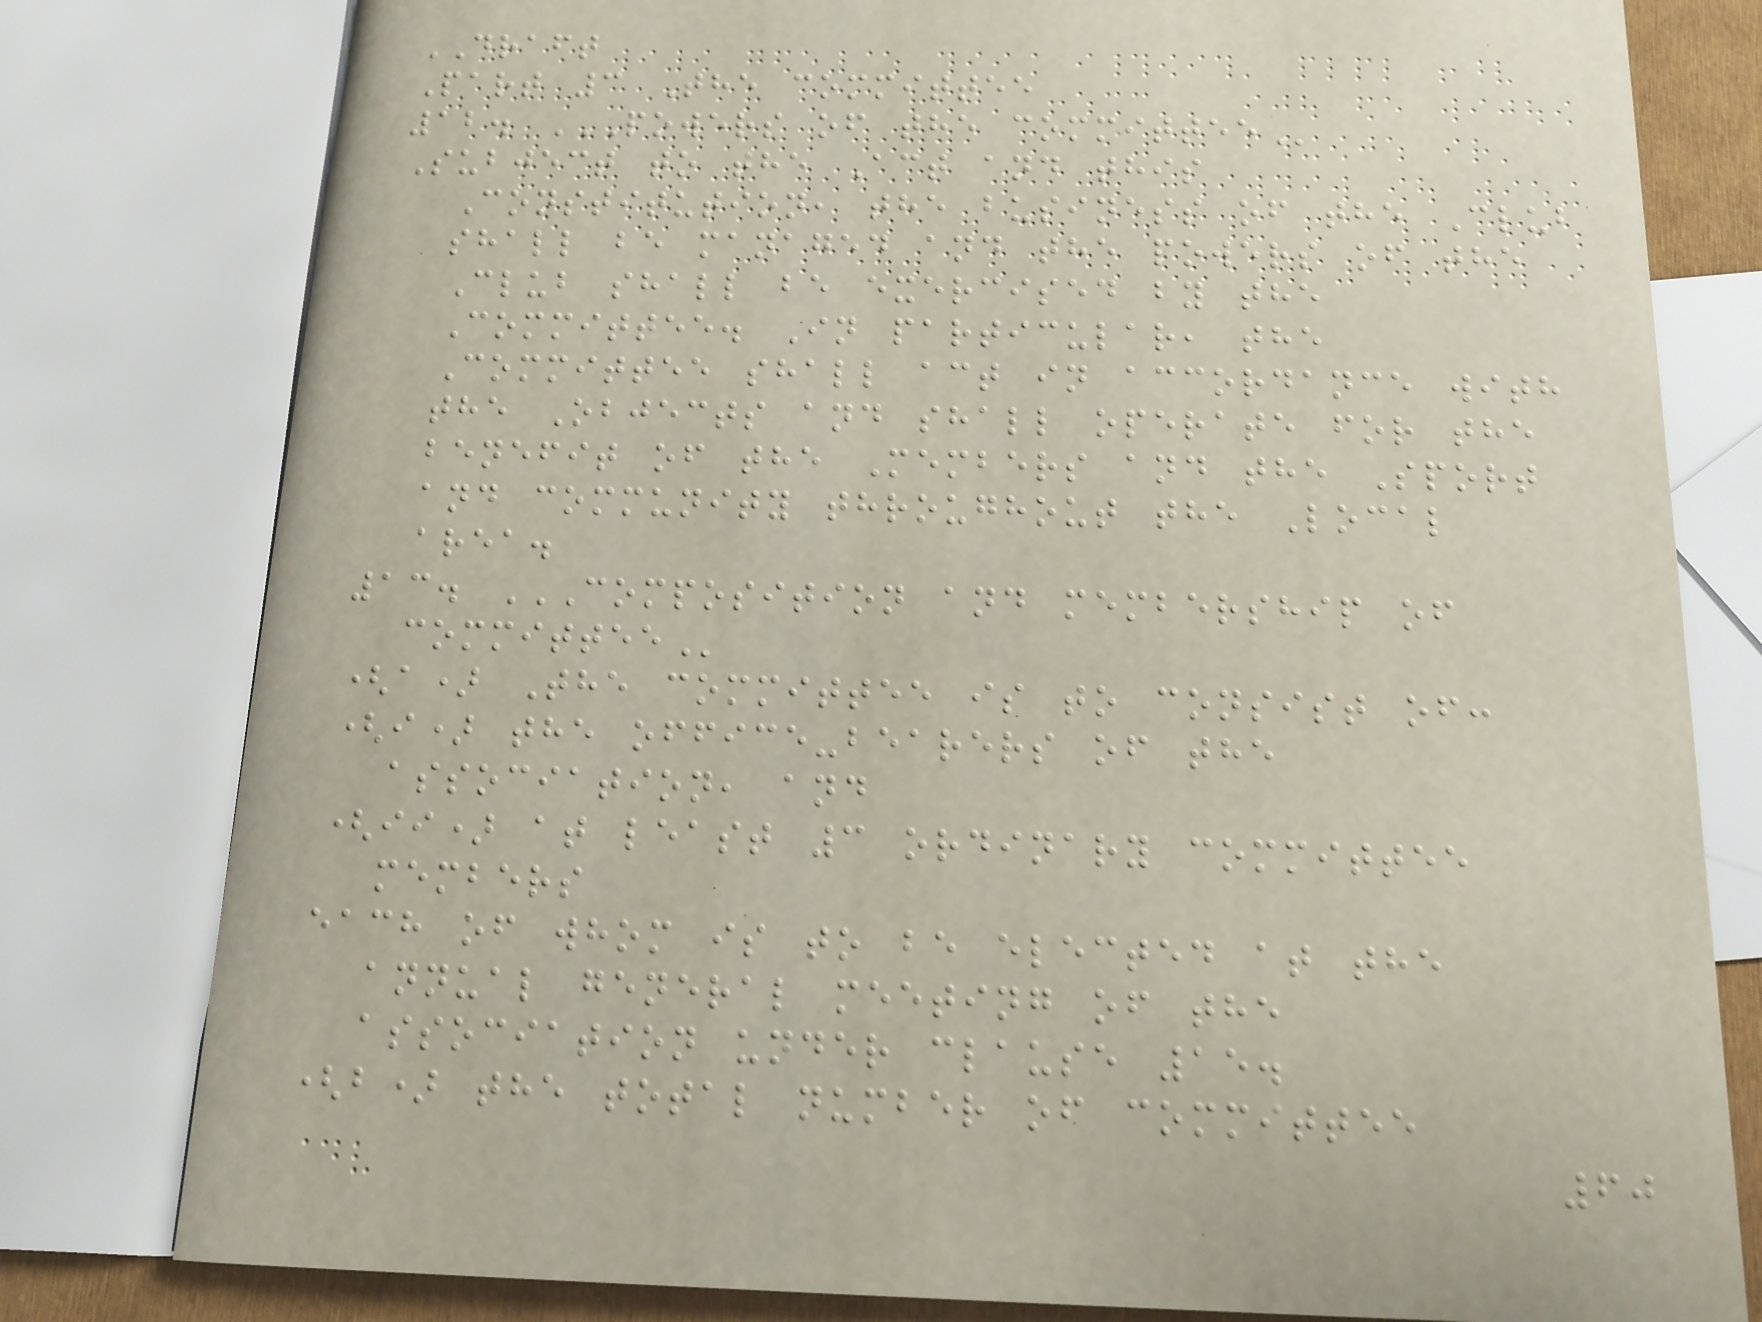DRAFT
Part 3 The committee
12. POWERS OF THE COMMITTEE
Subject to the Act and this
Constitution, the business of the Club
shall be managed and the powers of the
Club shall be exercised by the
Committee. In particular, the
Committee shall act in accordance with
the Objects and shall operate for the
benefit of the Members and the Sport
and community throughout the Local
area.
13. COMPOSITION AND MEMBERSHIP OF
COMMITTEE
(a) The committee is to consist of:
(i) the office-bearers of the
association, and
(ii) at least 3 ordinary committee
members
each of whom is to be elected at the
annual general meeting of the
association under clause 15.
(b) the total number of committee
60
